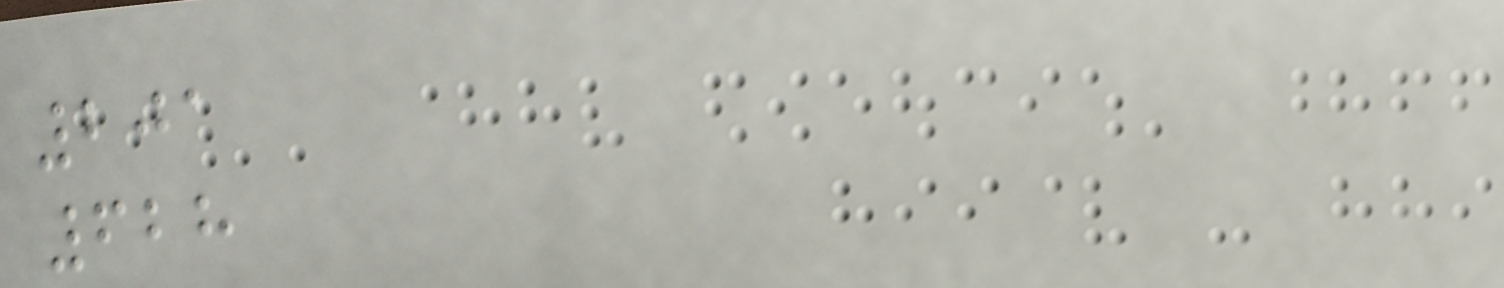201
628
